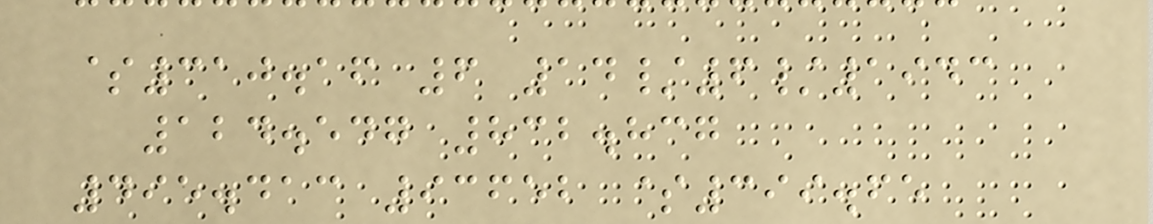$310.16 6 14/6/1943
124.547 832.837
495.413 93652 $399.65
